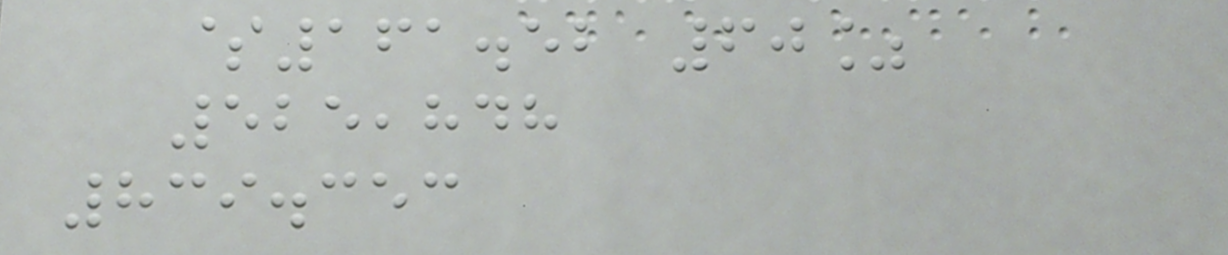$161.52 60%
525,848
839.353
